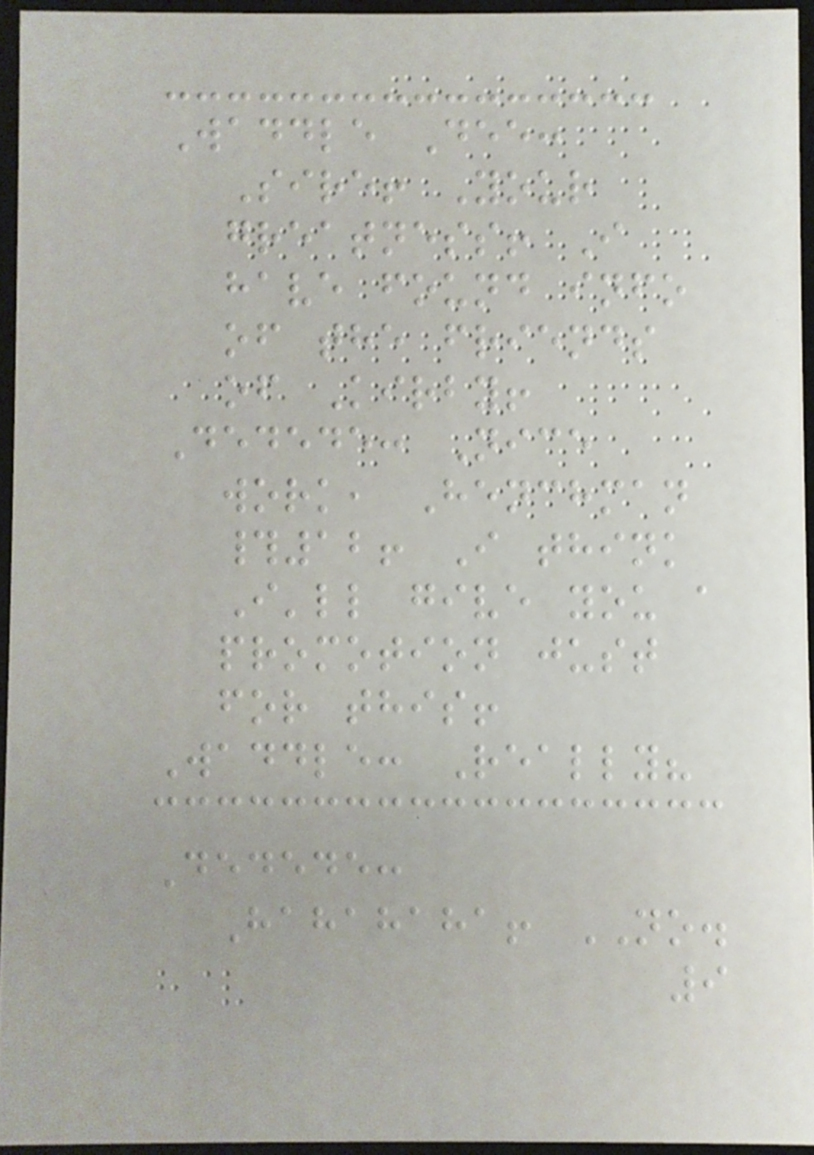Waddle Dee:
Sire! Your
greatness! I
have found info
of the friends
of Kirby!
Dedede: Nice
work, Henchman
#12! I think
I'll give you a
promotion just
for this!
Waddle: Really?
Dedede:
Hahahaha! NO.
9
